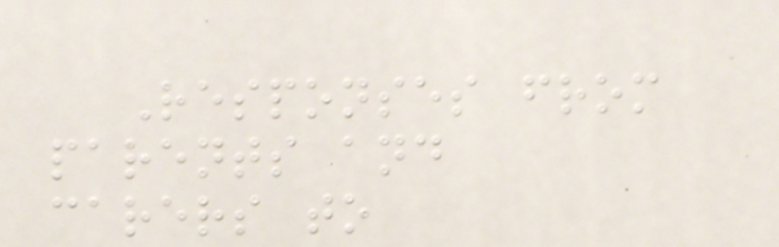Responses from
parents and
carers to
